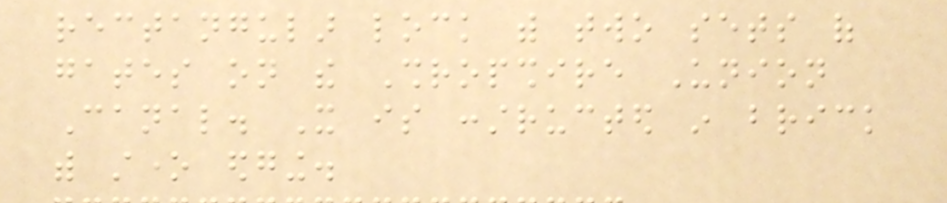rectangular lock with two sets of
gates on the Shropshire Union
Canal. It is constructed in brick
with stone edging.
